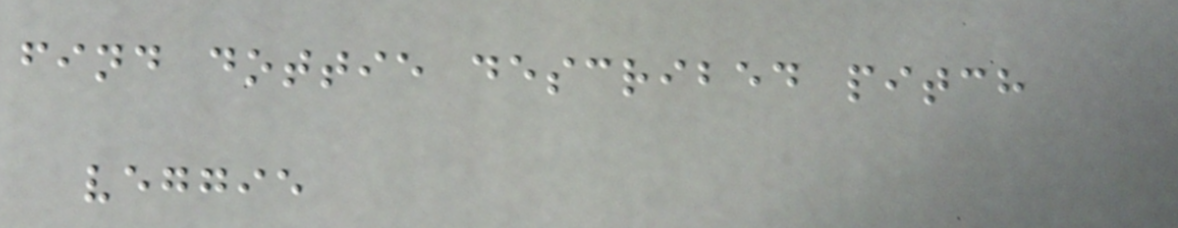find dottie described pitch
veggie
